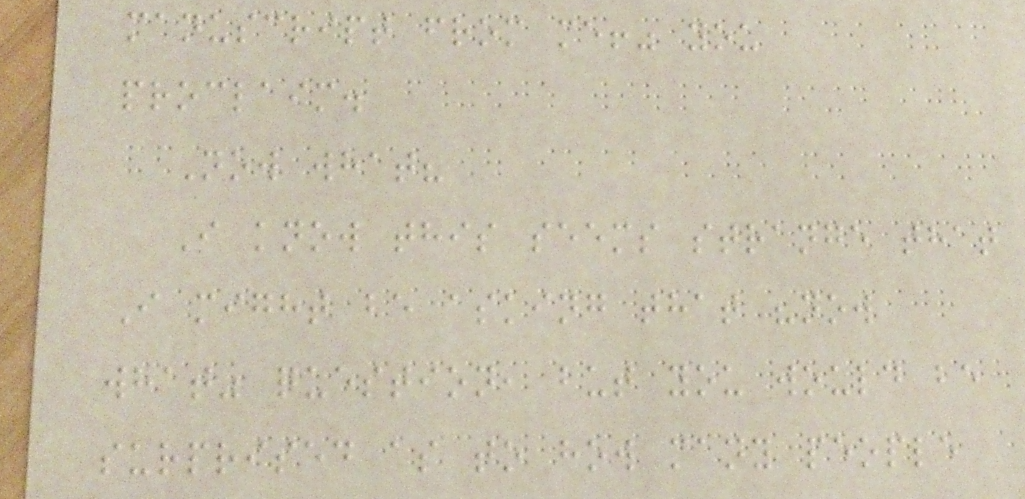manuscript from me!" you
proclaim.
Now what?
I know this seems strange that
I might be asking that "now
what" question, but you would be
surprised as to how many people
